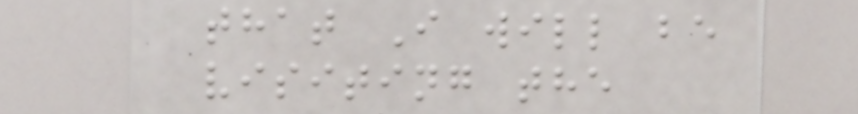that I will be
visiting the
